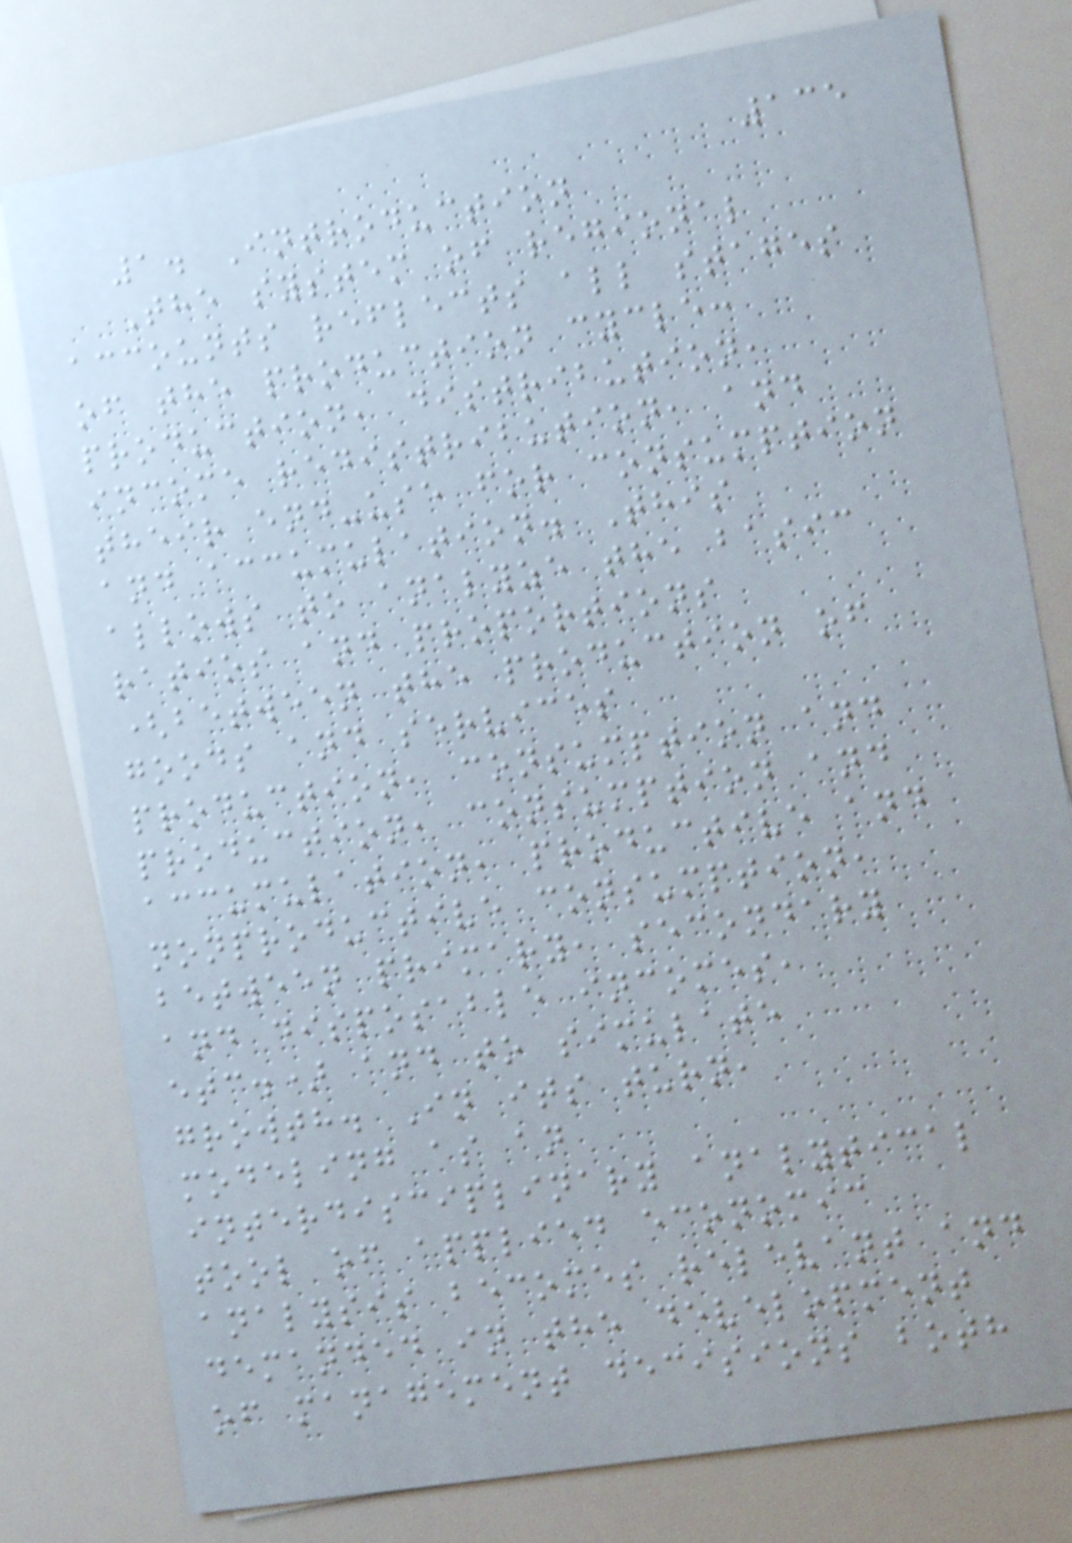135
1. Introduction
The system of regional
accounts reflects all stages
of the production cycle:
production, distribution,
income redistribution, and
their end-use for consumption
and accumulation. This
allows to analyze the basic
ratios and proportions
(between the production of
goods and services
production, consumption and
production, consumption and
accumulation, productive and
nonproductive consumption,
between primary, secondary
and disposable incomes,
etc.) and to simulate
growth. In its turn,
modeling as an
interdisciplinary analytical
tool of applied economic
analysis becomes relevant and
demanded in the development
of management decisions both
